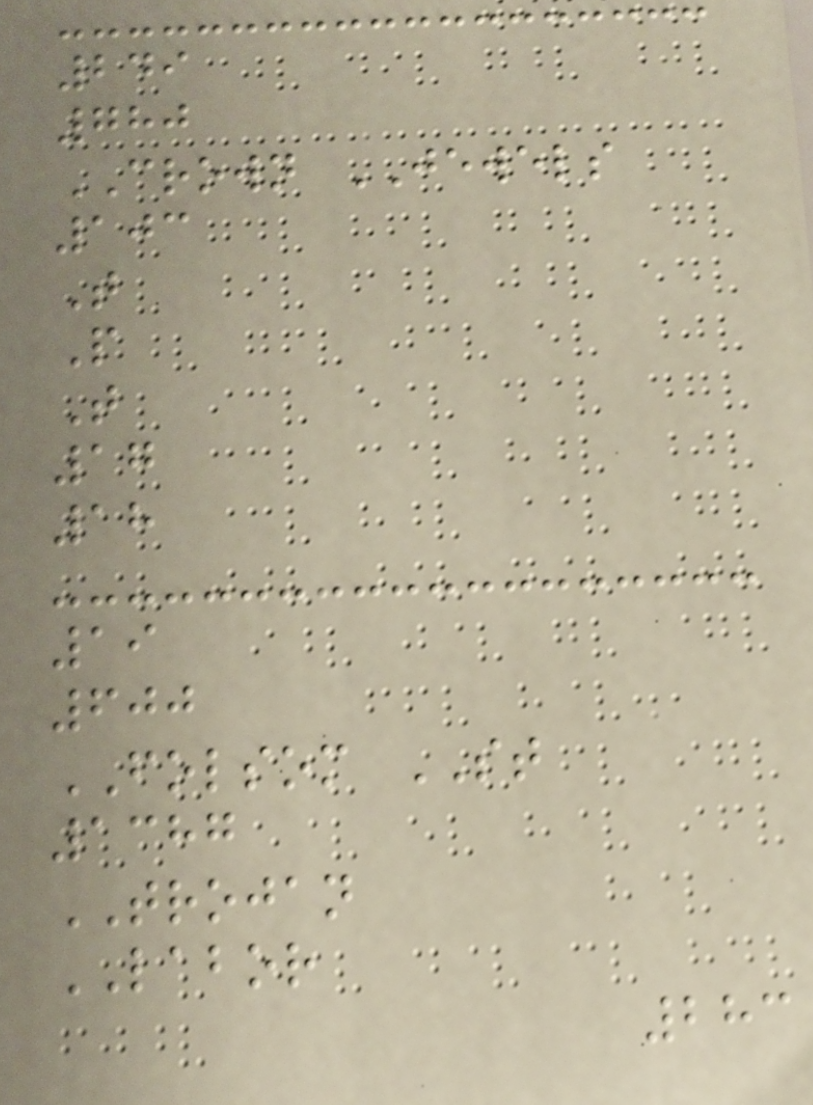249
780
CROWN JEWELS
103
T
P
T
17
18
19
600
FOLSOM ST
1387
TROJAN
LABOR
283
